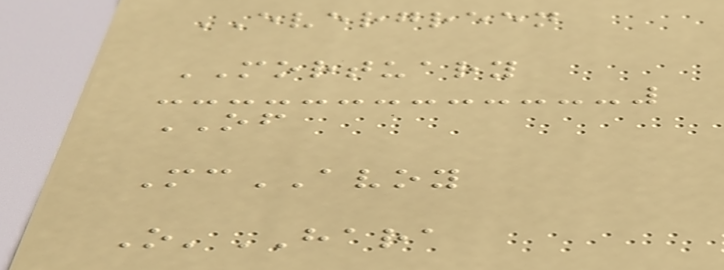EVERGREEN
MORTUARY
OF
McAVOY
O'HARA
